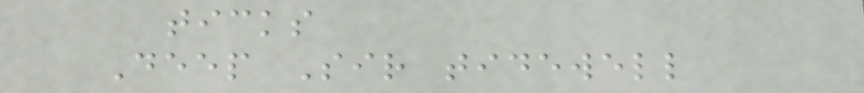ticks
Deep Sir tidewell
